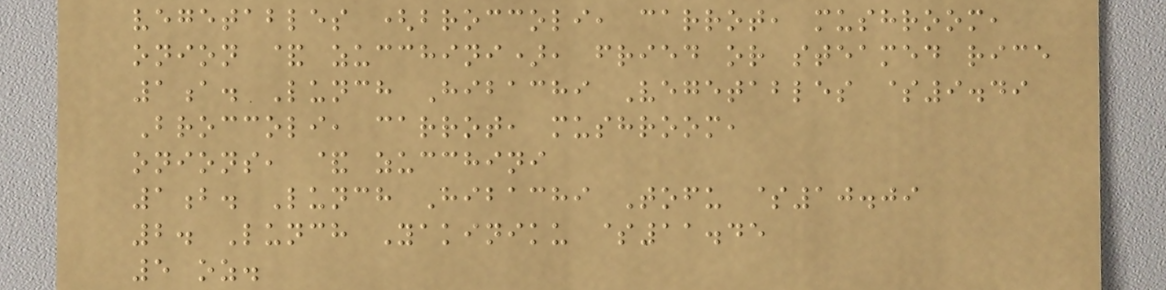vegetables (broccoli, carrot, mushroom,
onion & zucchini), fried or steamed rice
1a. Lunch Hibachi Vegetables $9.49
Broccoli, carrot, mushroom,
onions, & zucchini
1b. Lunch Hibachi Tofu $10.09
2. Lunch Yakiniku $11.45
5 oz.
